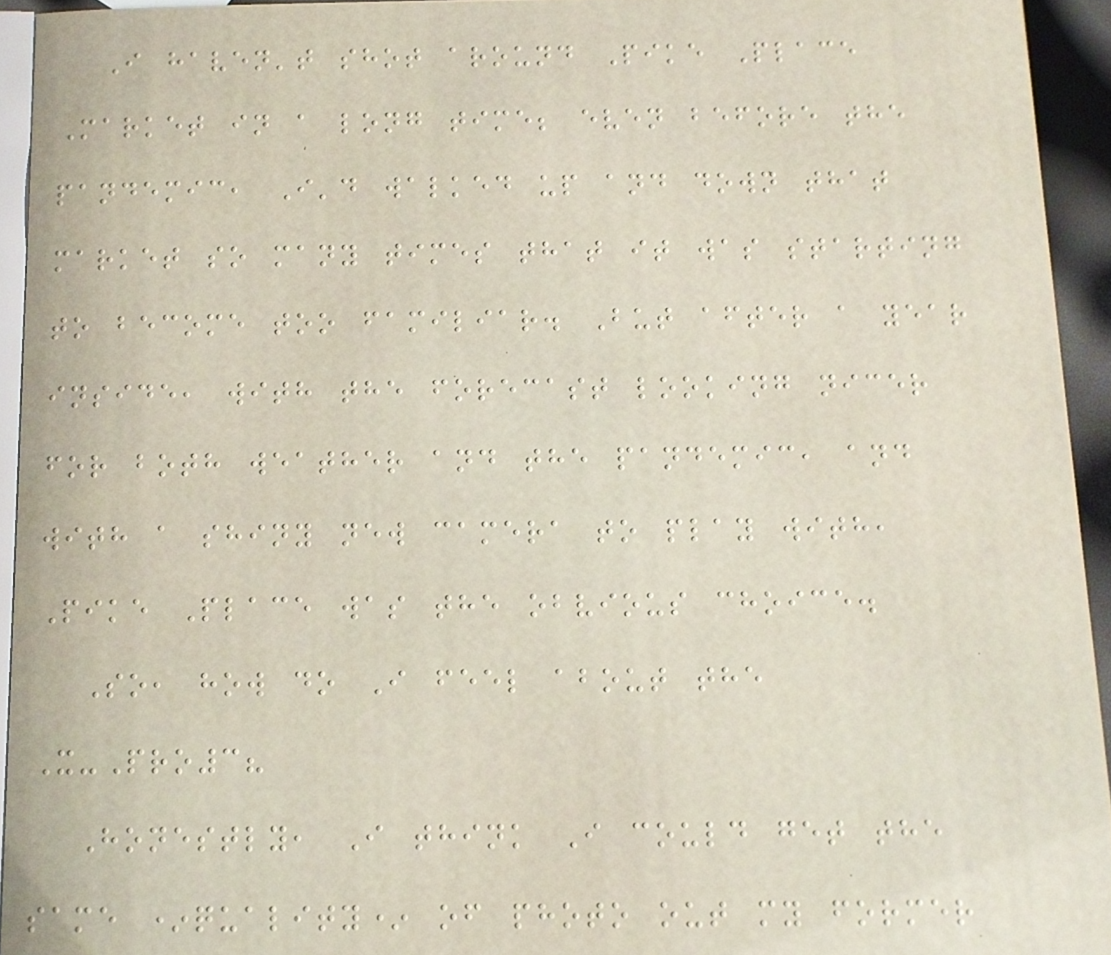I haven't shot around Pike Place
Market in a long time; even before the
pandemic, I'd walked up and down that
market so many times that it was starting
to become too familiar. But after a year
inside, with the forecast looking nicer
for both weather and the pandemic, and
with a shiny new camera to play with,
Pike Place was the obvious choice.
So, how do I feel about the
X-Pro3?
Honestly, I think I could get the
same *quality* of photo out my former
